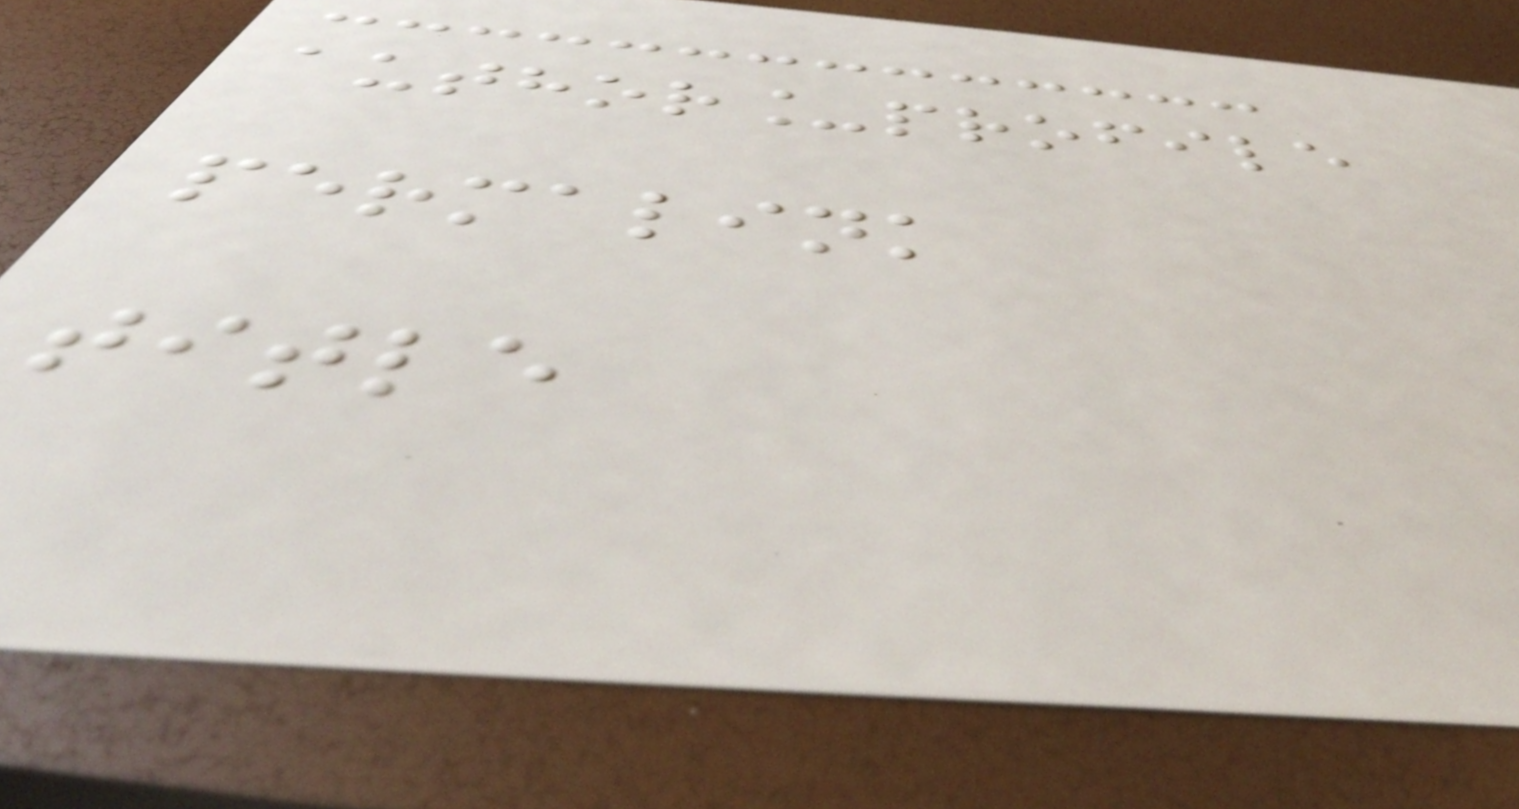author_profile
permalink
title
